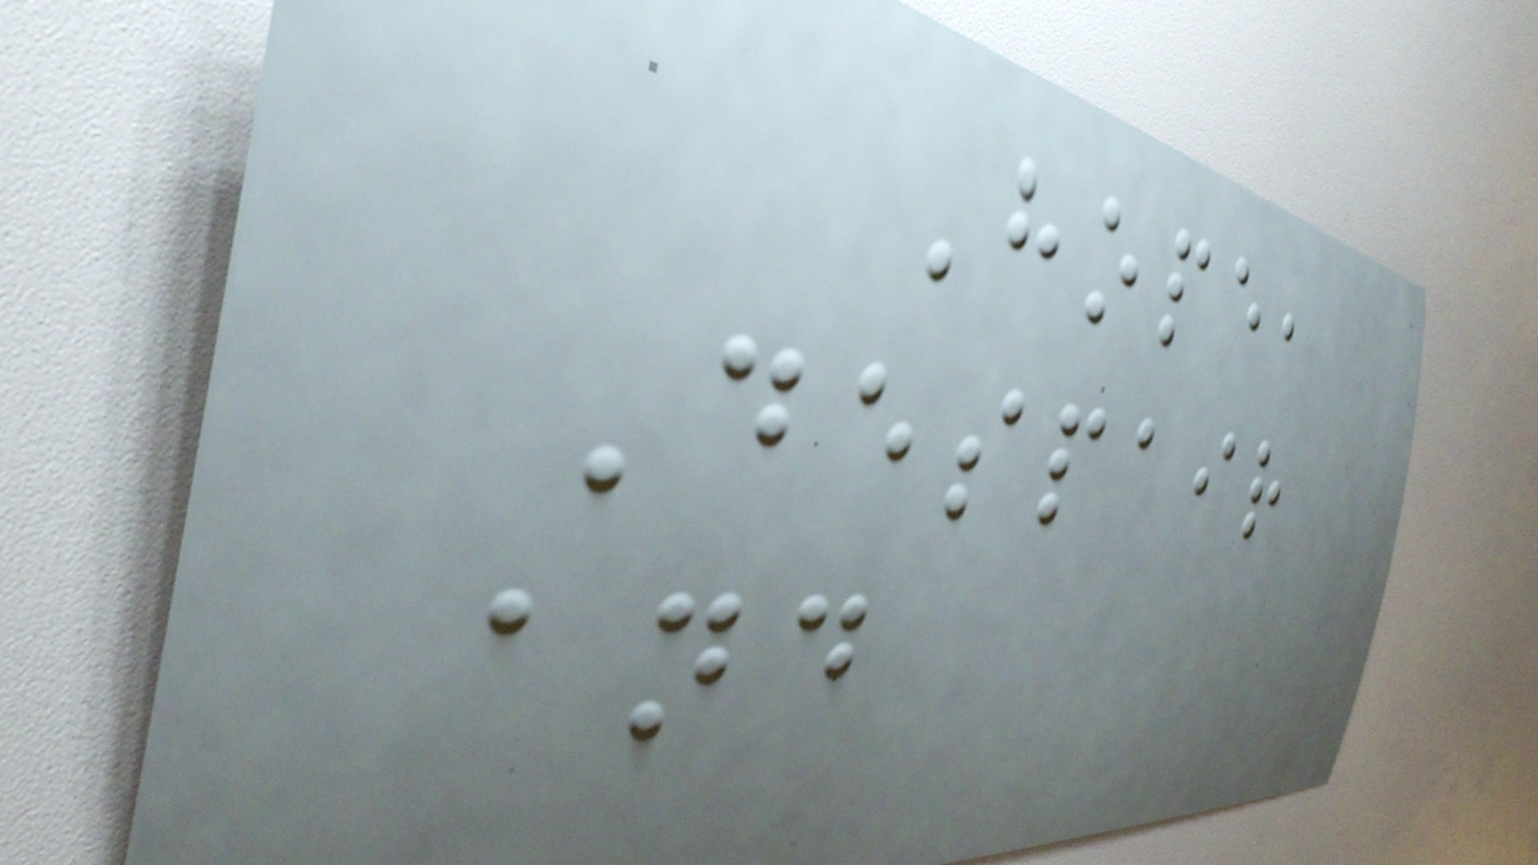Hope,
Despair
and
